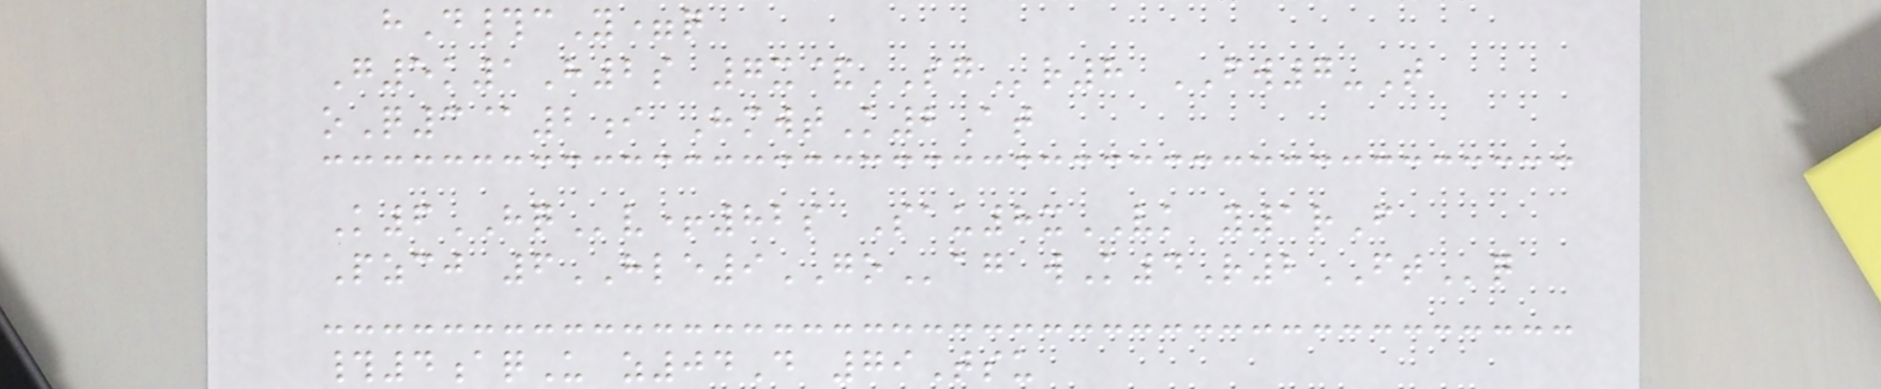hD#cY=q
G5k1H2s 7x&SGr8 FW7-T
oQ3@2i HmwtK2At
K6HQv+82s Sau8xVK y1rF
Pzcj 6HLE9GOag wK4R2FTq
#4aqU z04D 79Tsu
